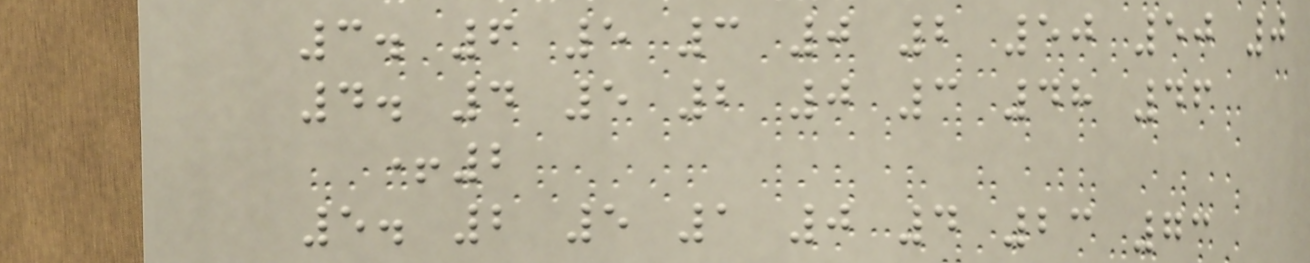3. 6 5 3 0 2 50 50 0
4. 4 5 2 0 3 48 46
+2
5. 2 5 1 0 4 23 73
